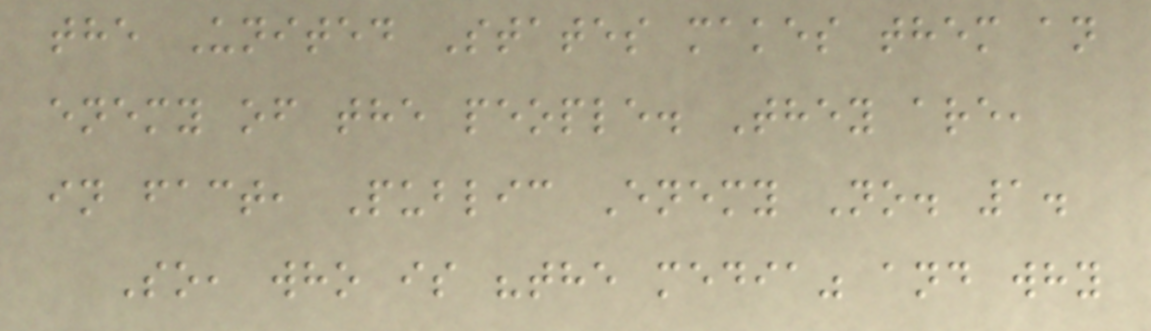the United States makes them an
enemy of the people. They are,
in fact, Public Enemy No. 1.
So, who is "the media" and why
